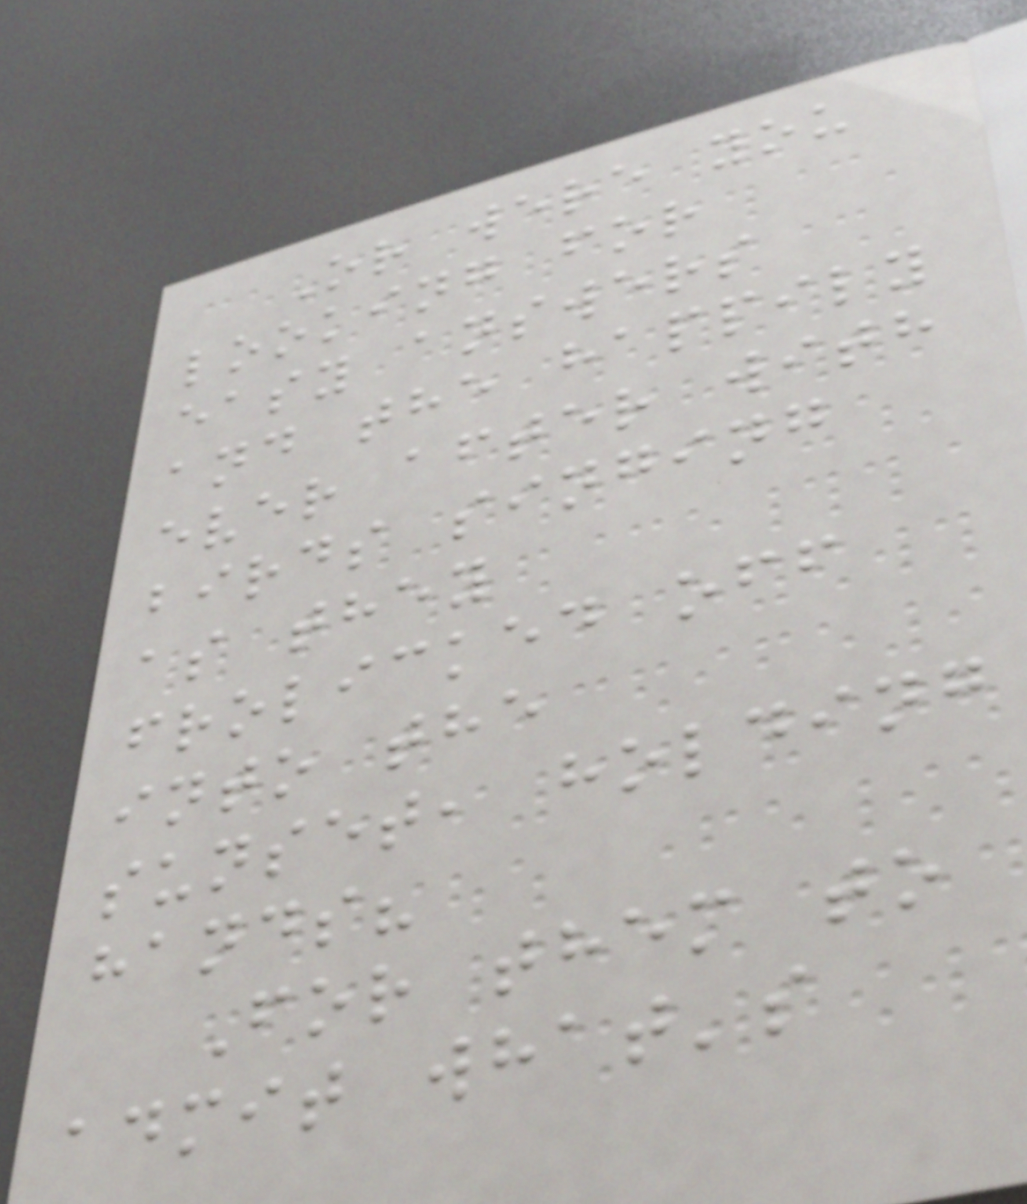Or were you
looking for
easy answers
and the happily
ever after with
birds singing
as they
frolicked off
into the
sunset, holding
hands?
For them to
admit what's
